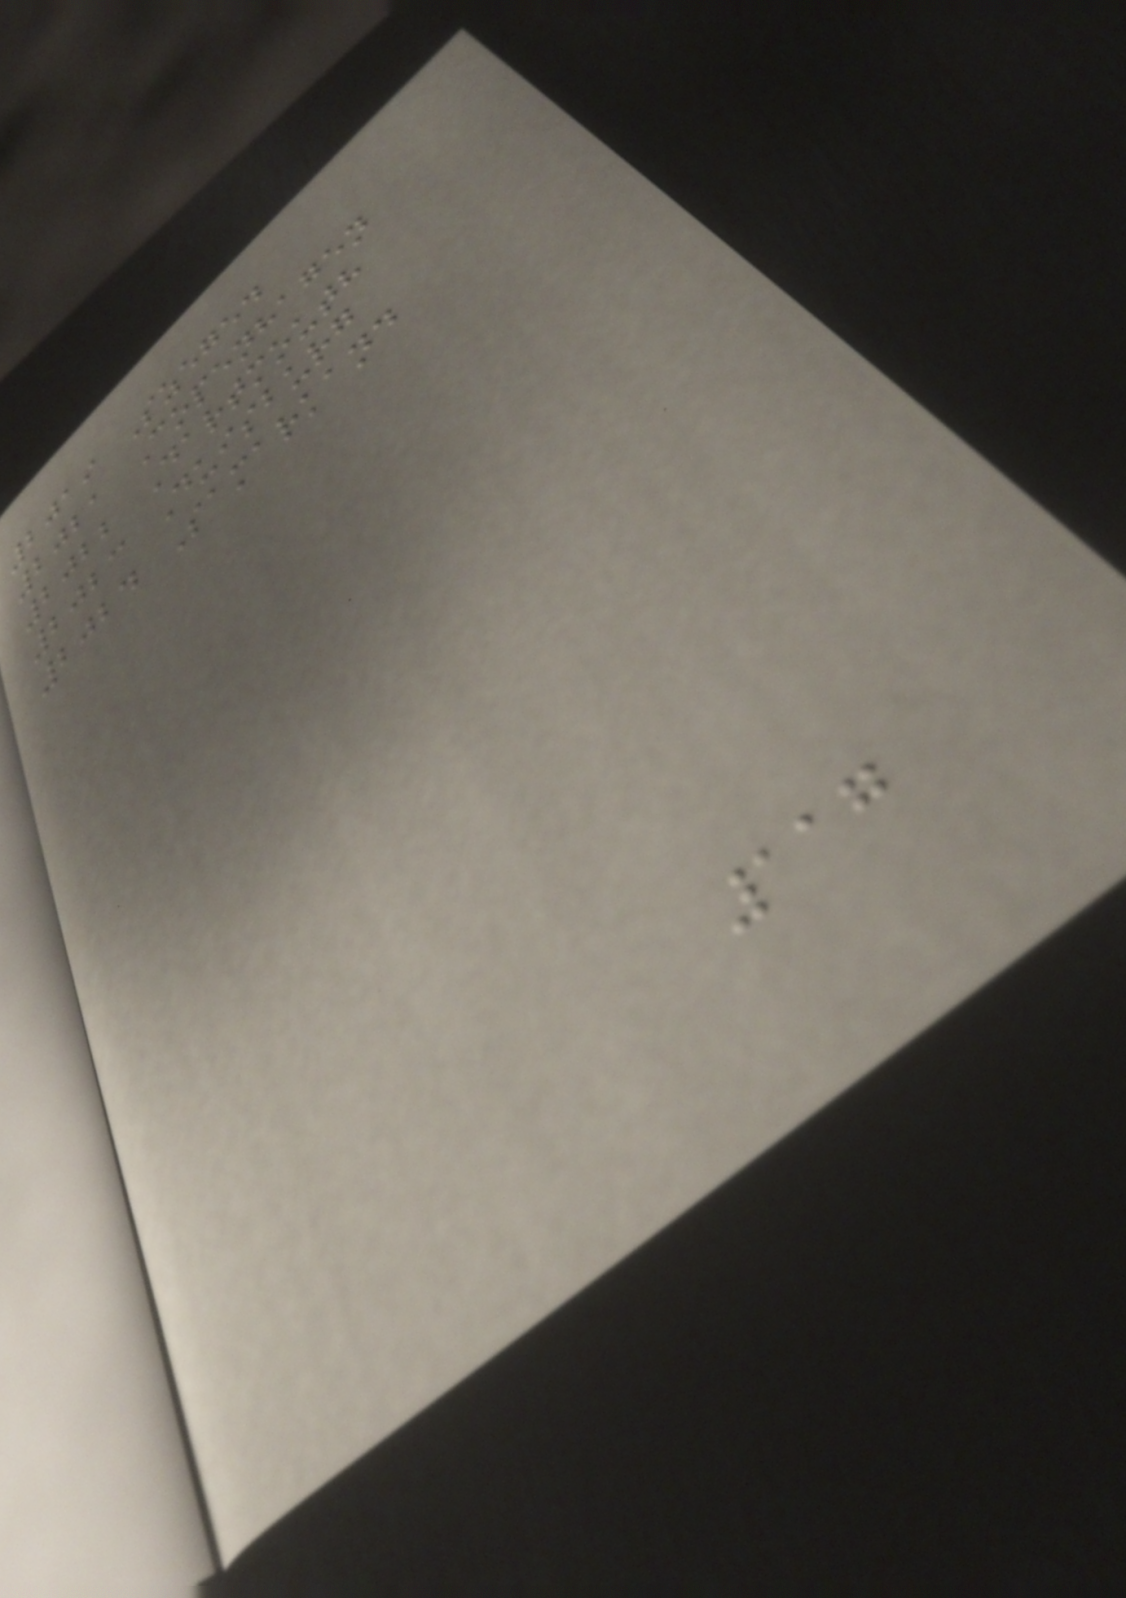2019 Szeged
2021 Copenhagen
2022 Dartmouth
2023 Duisburg
2024 Samarkand
117
